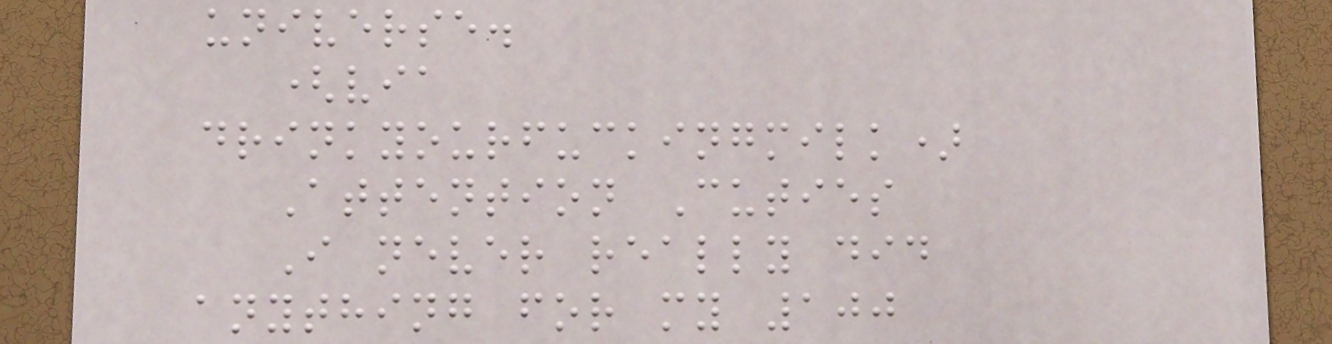universe.
(via
drinkyourfuckingmilk)
Attention Cuties
I never really did
anything for my 100
